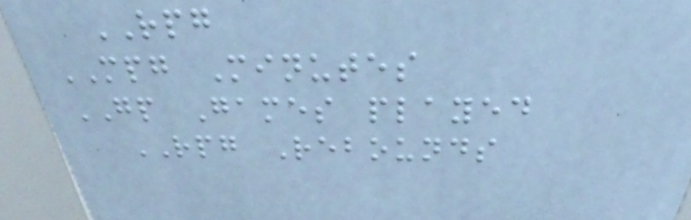RPG
MPG Minutes
GP Games played
RPG Rebounds
